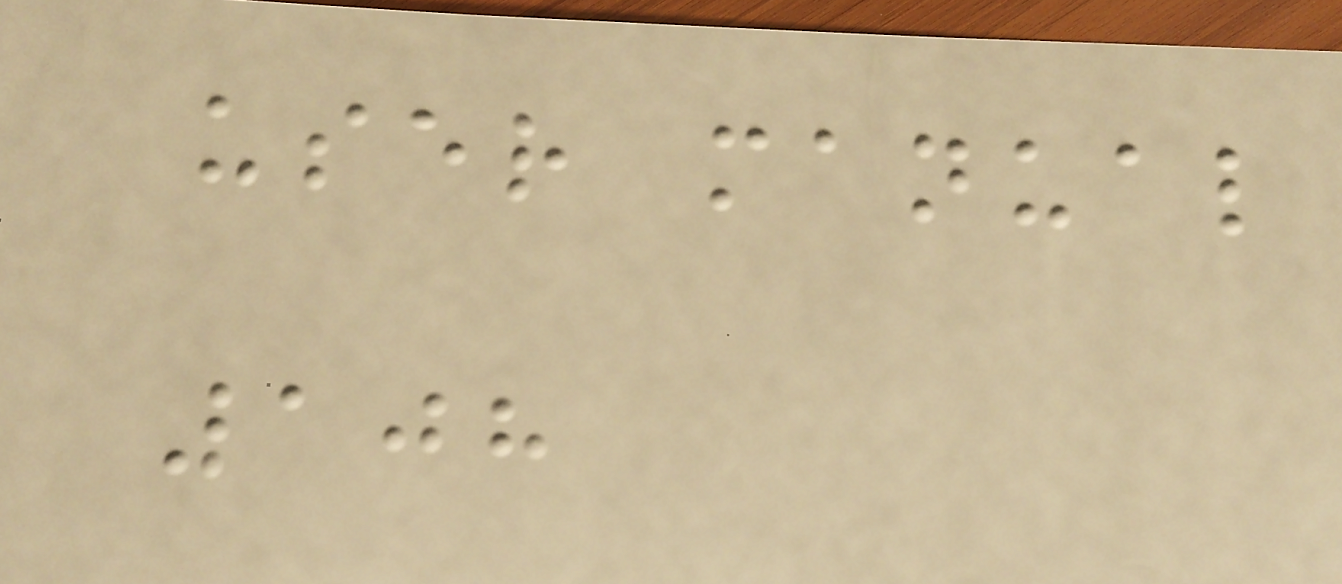user manual
108
